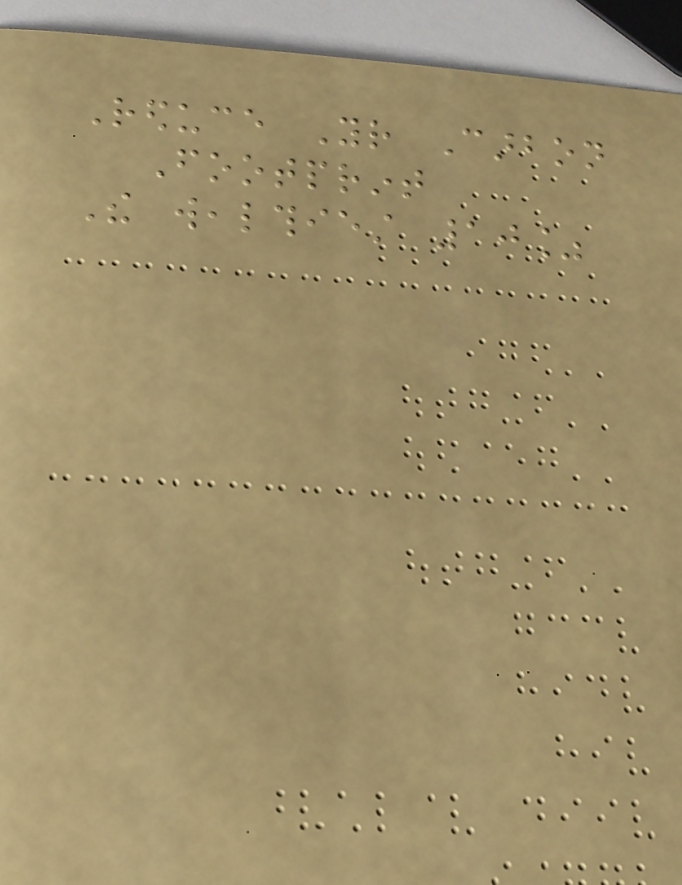Reduce Your Carbon
Footprint
The wealthiest 10%
